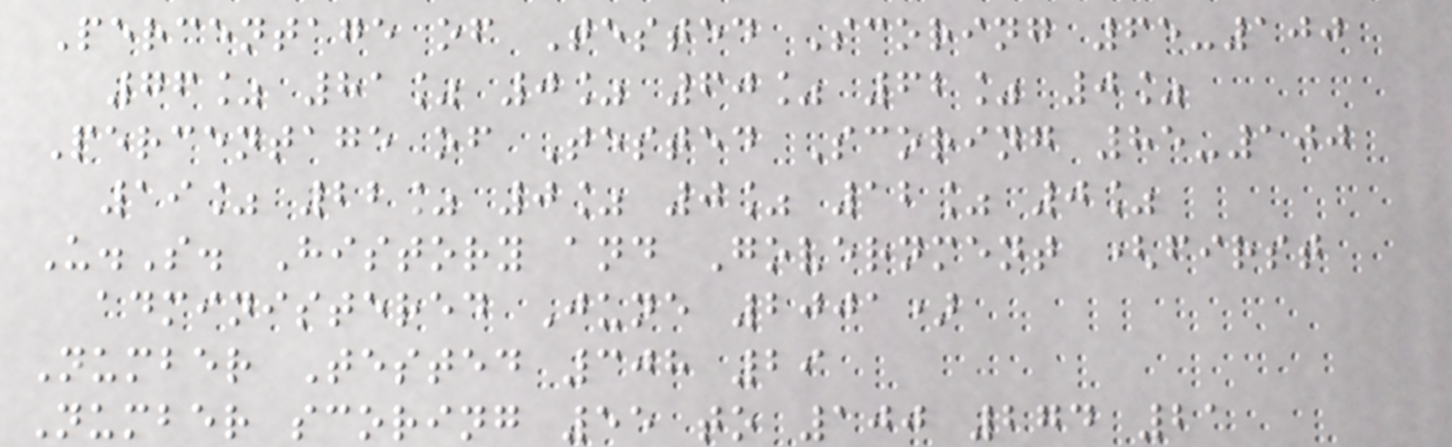Percentage of Tested Scoring 65-100
76% 81% 0% 60% 62% 0%
Percentage of Tested Scoring 85-100
19% 22% 0% 0% 12% 0%
U.S. History and Government (first
administered June 2001)
Number Tested 308 29
Number scoring 55 to 100 274 21
